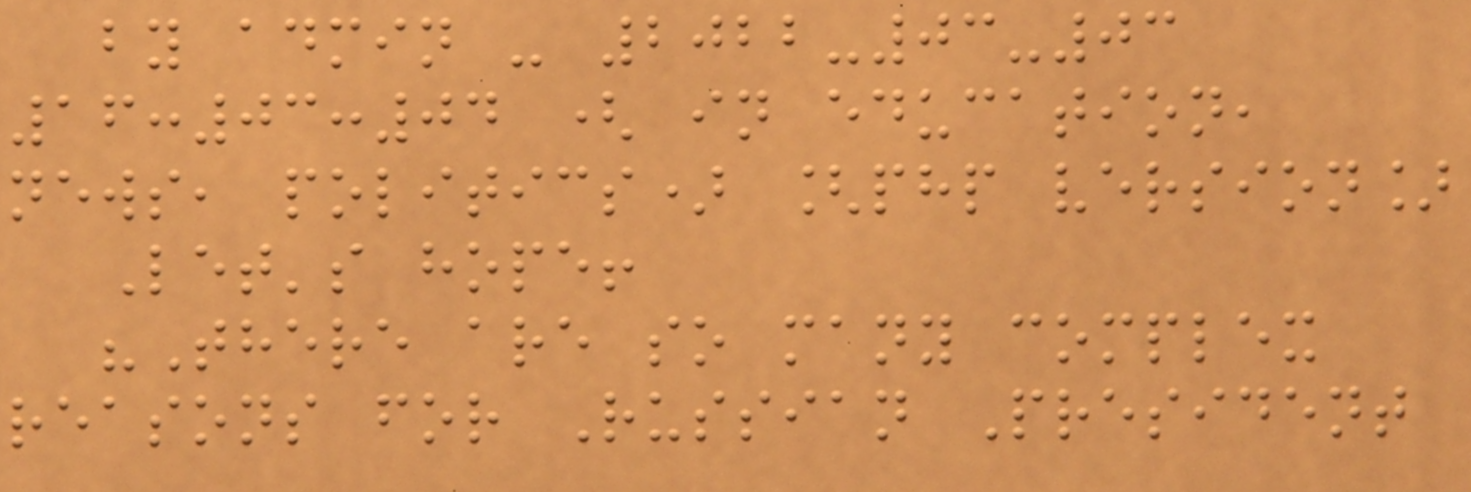by admin - 2022-03-03
16:03:04 ( in education,
news, politics) [php version]
Let's hope!
"There are so many complex
reasons for Russian President
